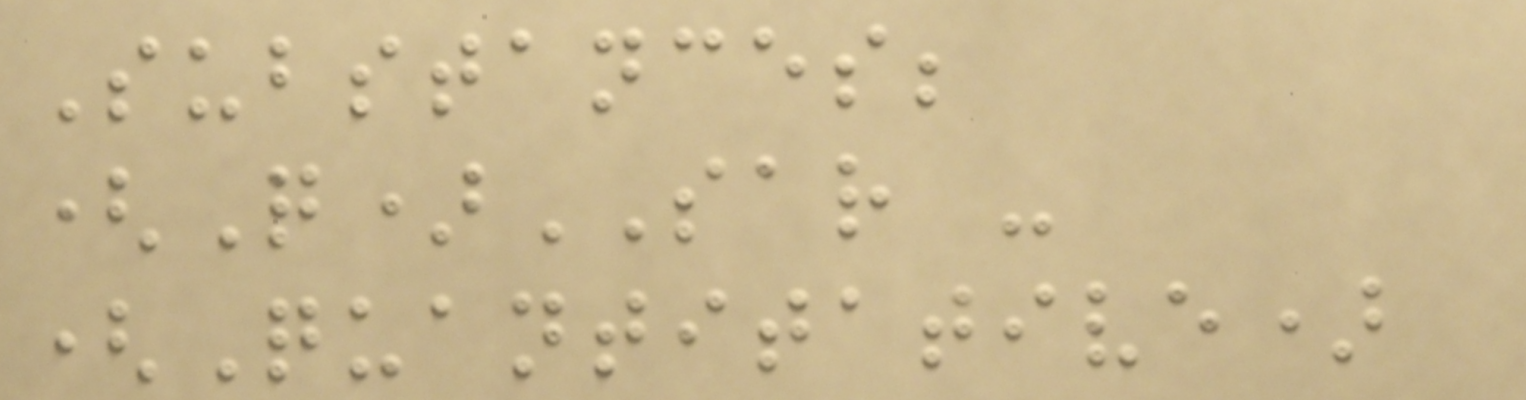Substances;
(Q)SAR -
(Quantitative)
